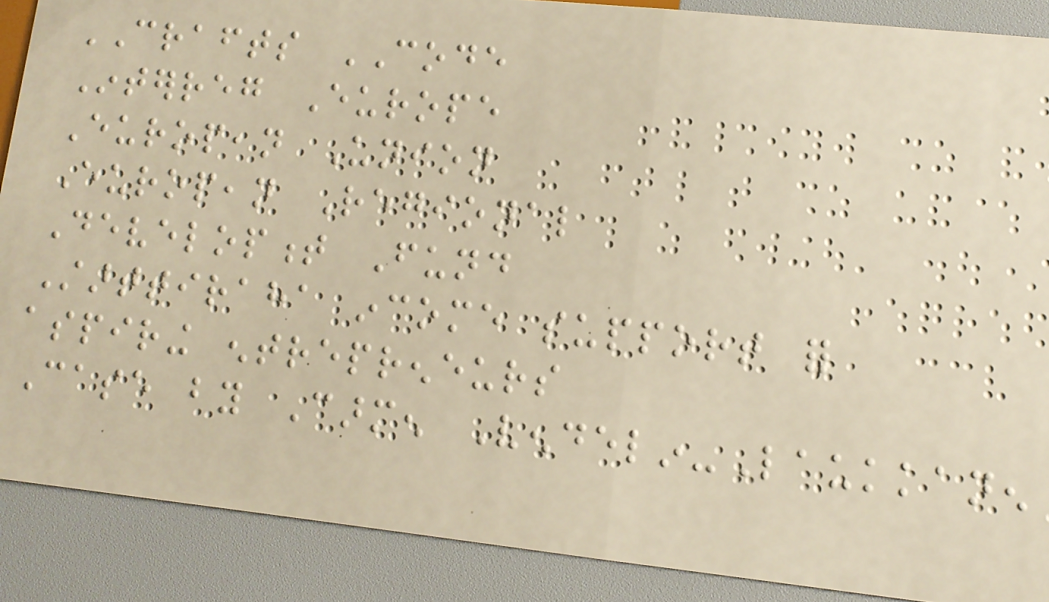CRAFTS CODE
Interreg Europe
European Union
European Regional
Development Fund
Starttiraha income support for
aspiring entrepreneurs
Case by Carmen Vendelin-Laukkanen
